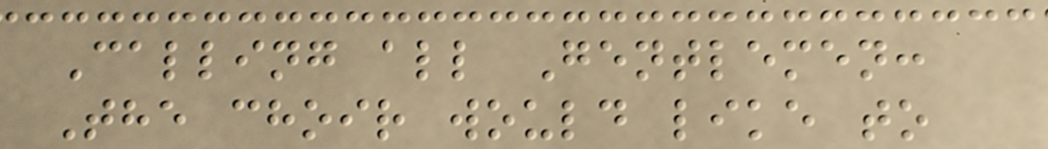Calling all Gentlemen:
The choir would like to
